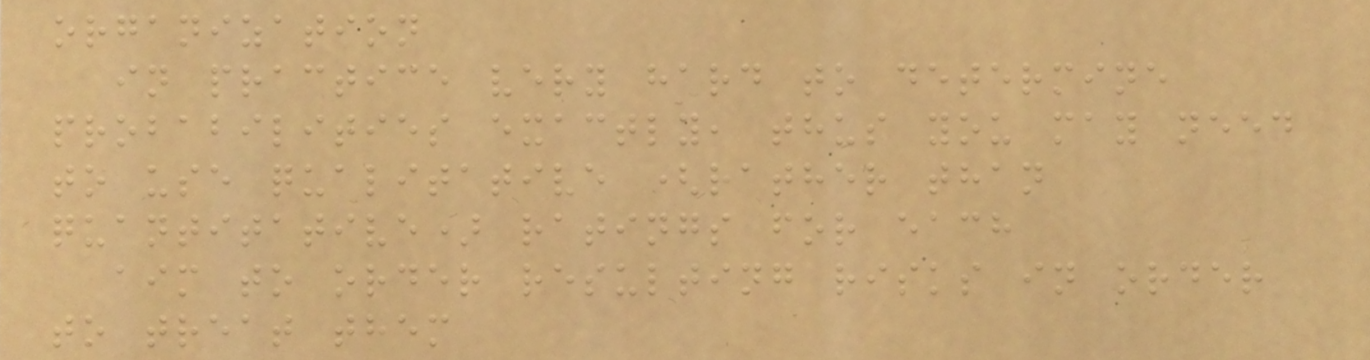organization
in practice very hard to determine
probabilities exactly, thus you may need
to use qualitative (rather than
quantitative) ratings for each
aim to order resulting risks in order
to treat them
